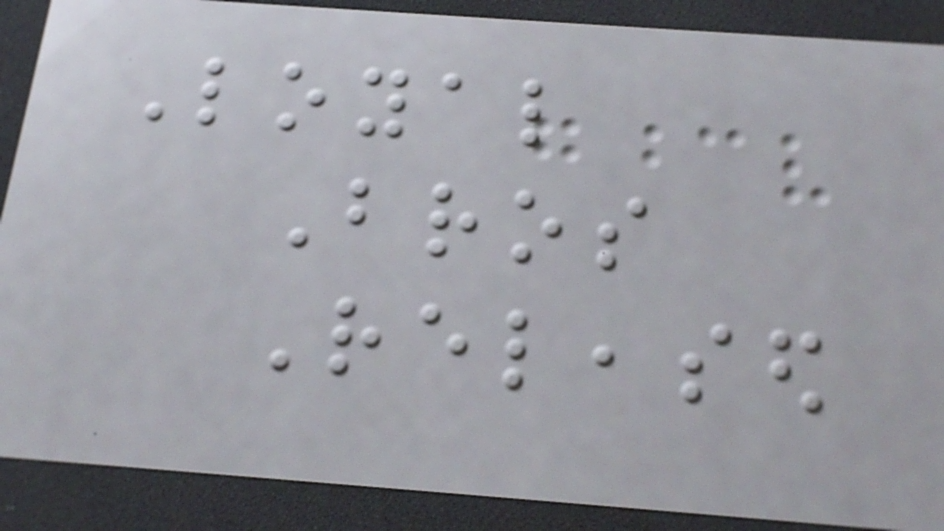Loyal
Bros
Released
